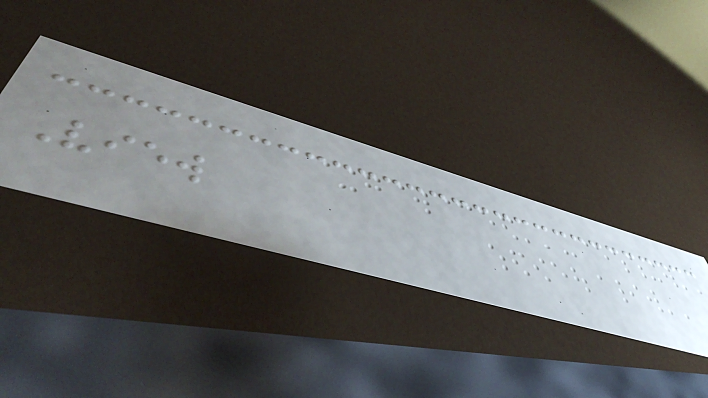View
